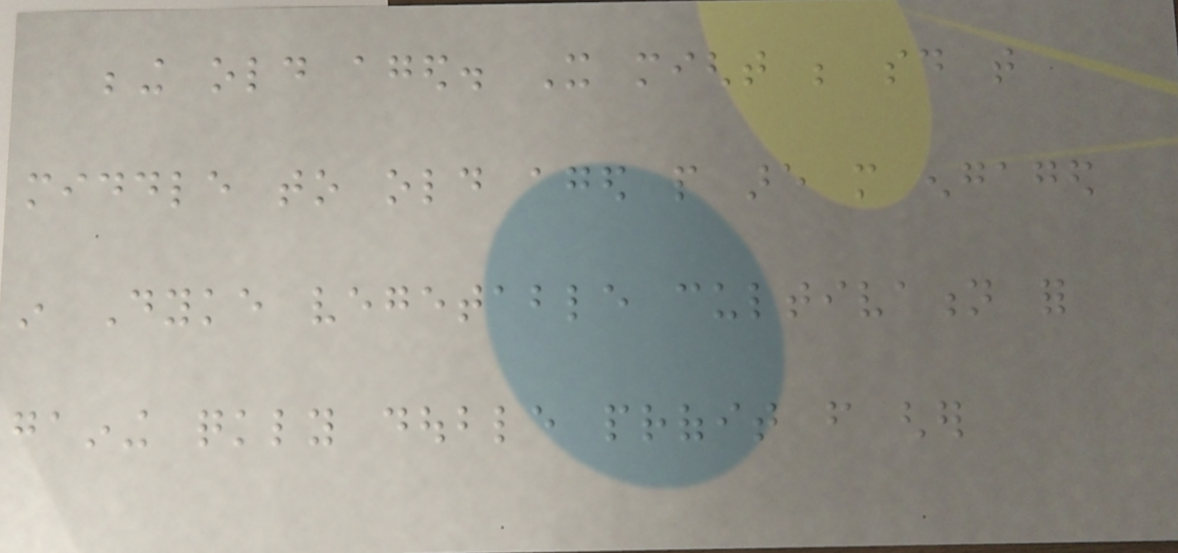being old aged. It might be said that
middle to old aged people are more engaged
in Dyke vegetable cultivation for
gaining quickly double profit from gher
